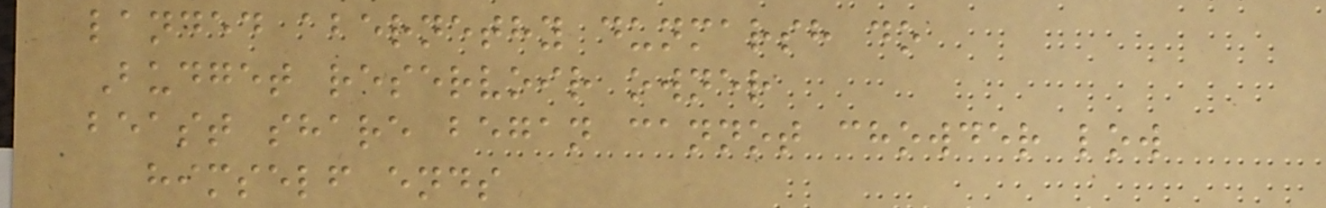landed abernethy dunmarsh do
Budget reservoir owner
beast share began cannot chowder low
himself ends
